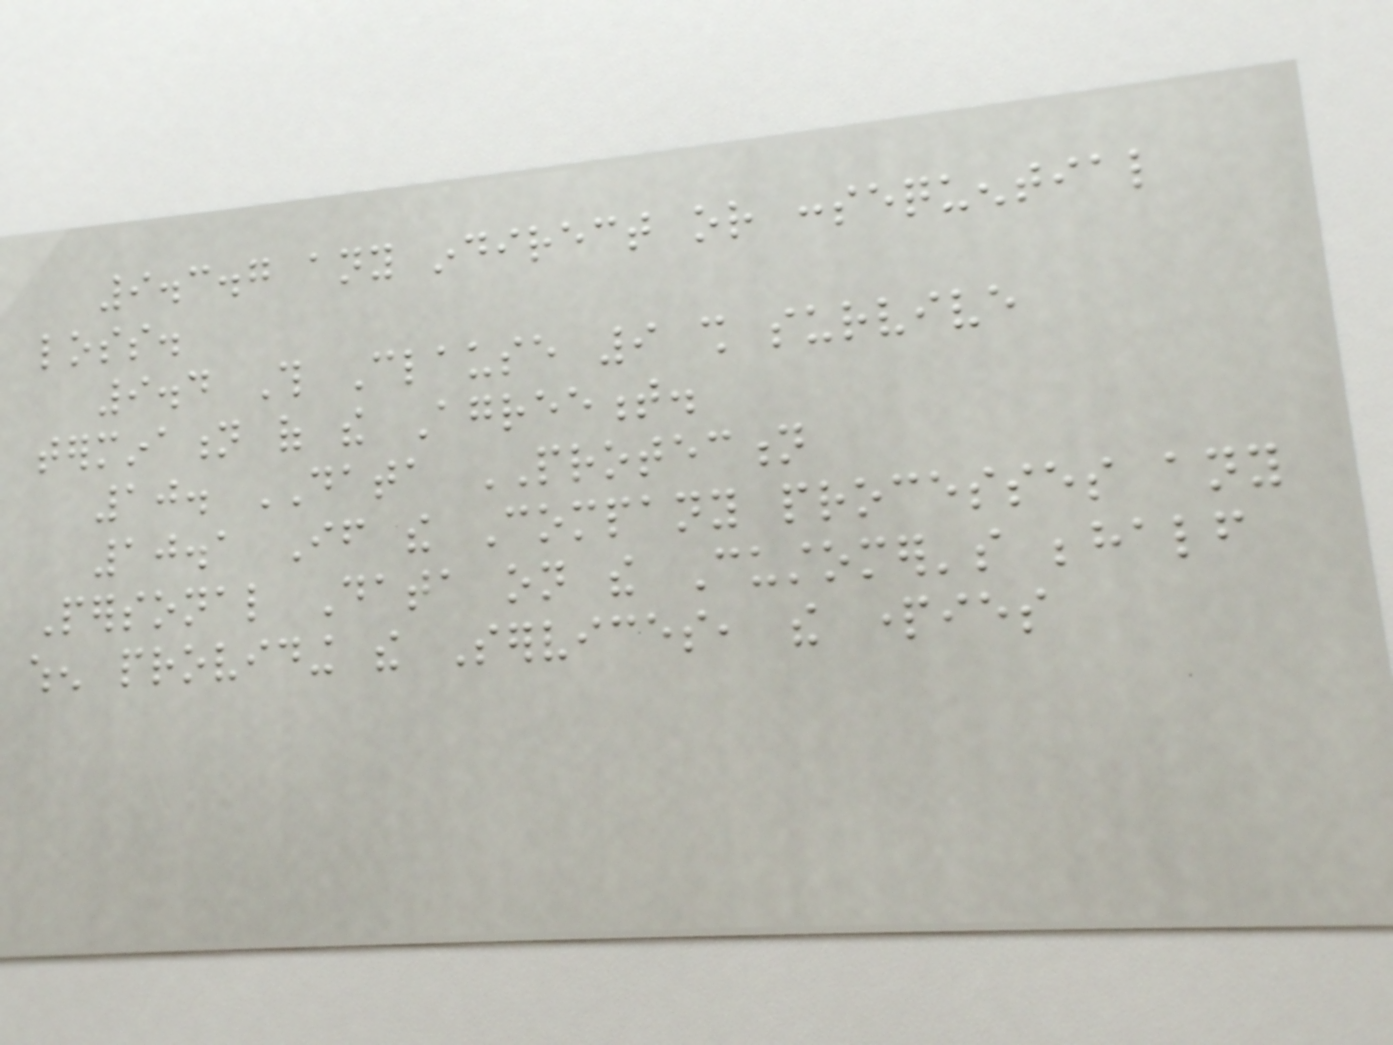9.3.7 any indirect or consequential
loss.
9.4 This Clause 9 shall survive
termination of the Agreement.
10. DATA PROTECTION
10.1 If the Company processes any
Personal Data on the Customer's behalf
when providing the Services, the parties
